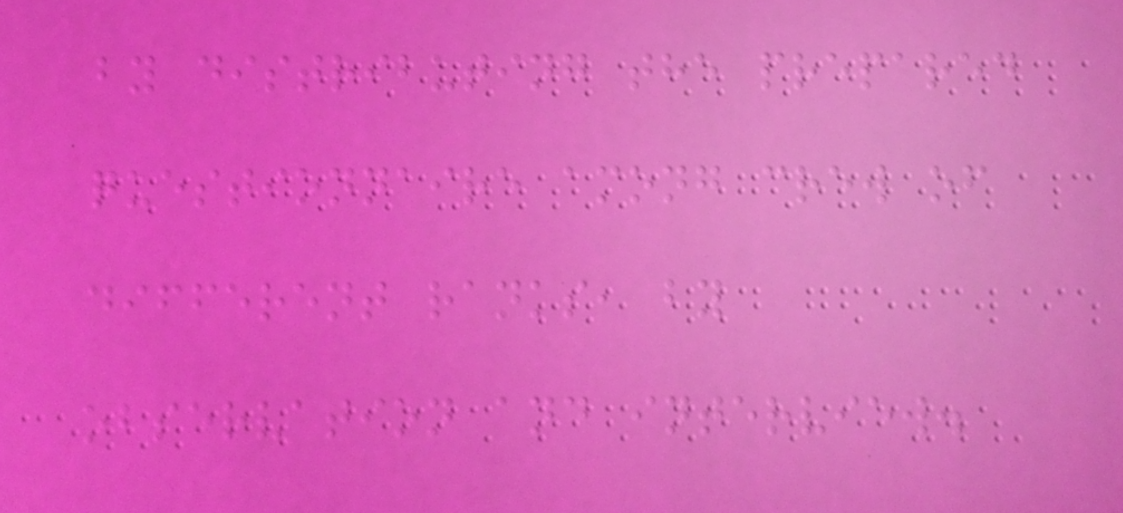by distributing the prepared
questionnaire among crew of
different ranks, by
observation and interview.
